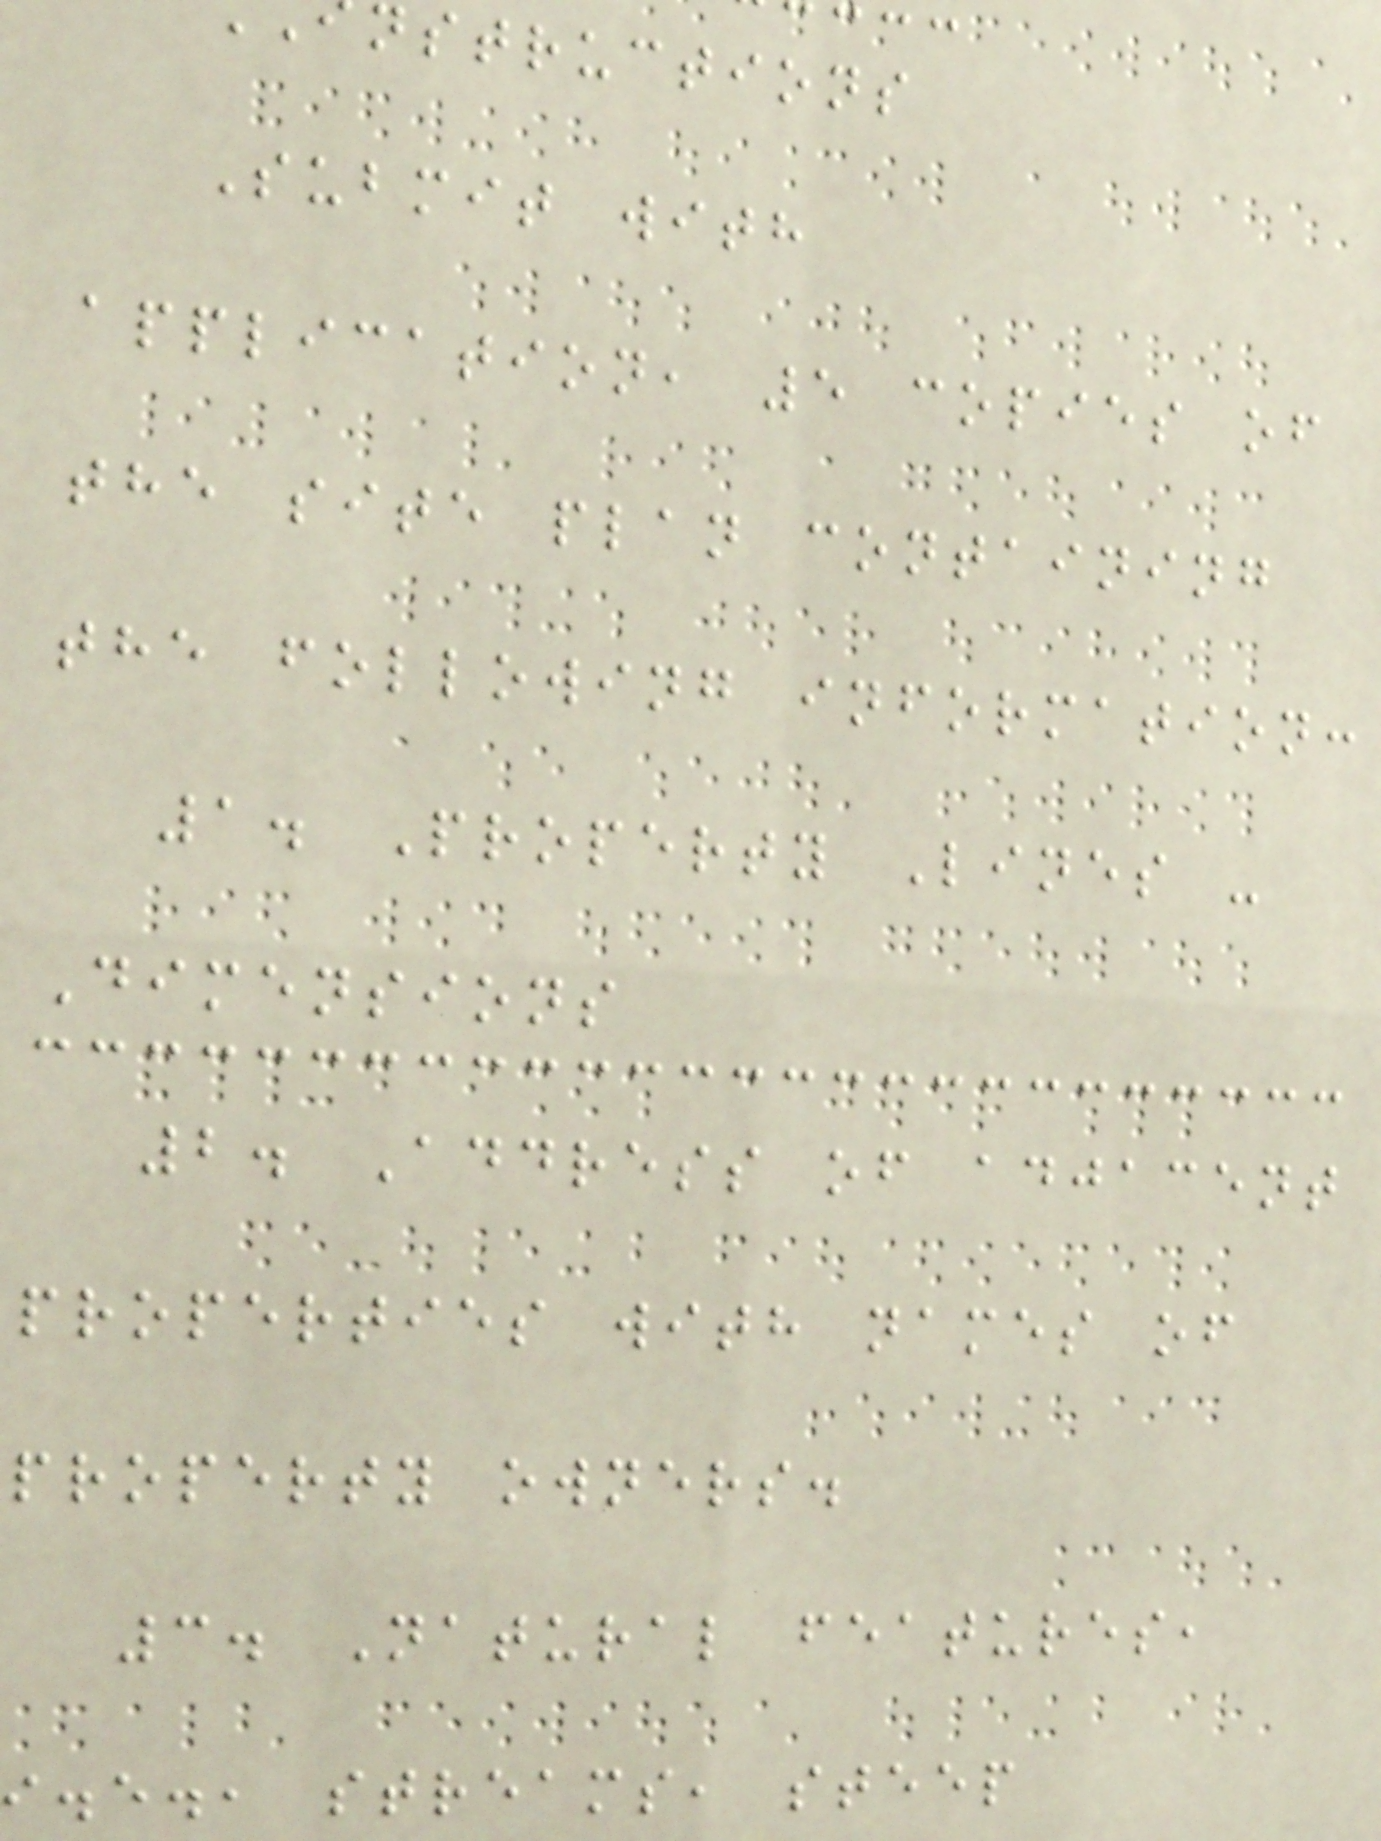nstructions
Submit with
application, 5 copies of
the site plan containing
the following information:
1. Property Lines -
Dimensions
2. Address of adjacent
properties with names of
property owners.
3. Natural features,
i.e., streams, steep
